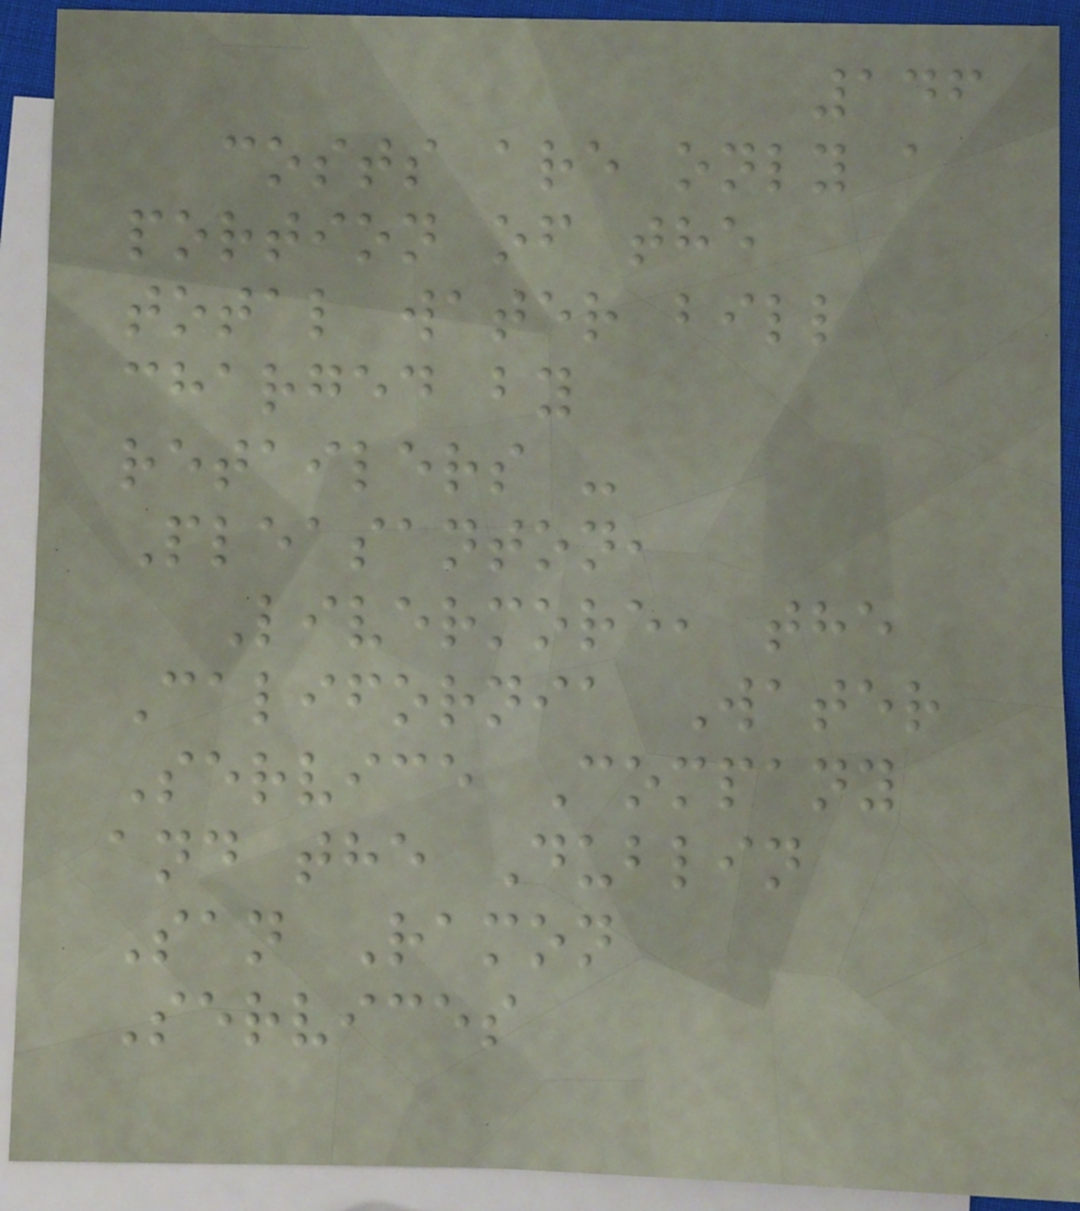146
costs are only a
portion of the
total water bill
charged by
retailers -
Pleasanton,
Livermore, the
California Water
Service Company
and the Dublin
San Ramon
Services
